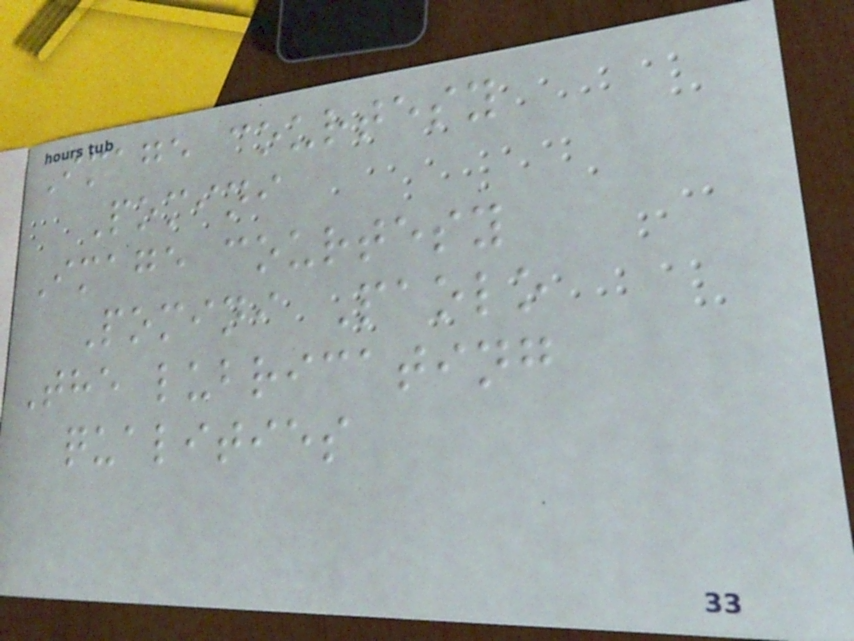Image courtesy
Pomini
Image courtesy
Pomini Paolo
The lubricating
qualities
